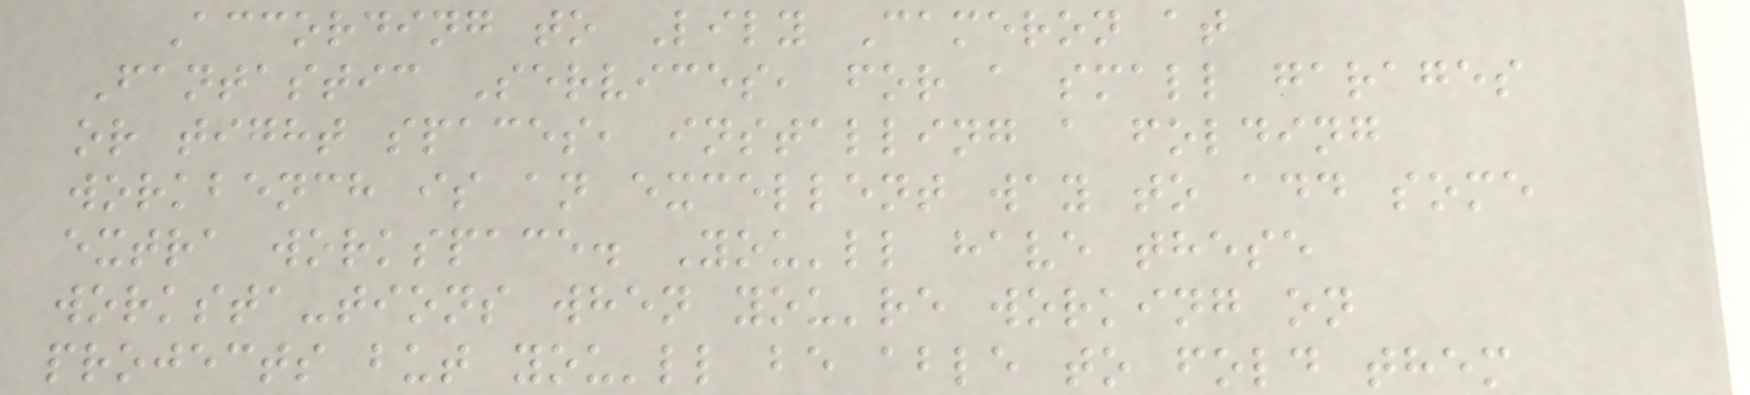According to Lily Cameron at
Fantastic Services, for a small garages
or tight spaces, installing a folding
workbench is an excellent way to add some
extra workspace. You'll have these
worksta-tions when you're working on
projects but you'll be able to fold them
